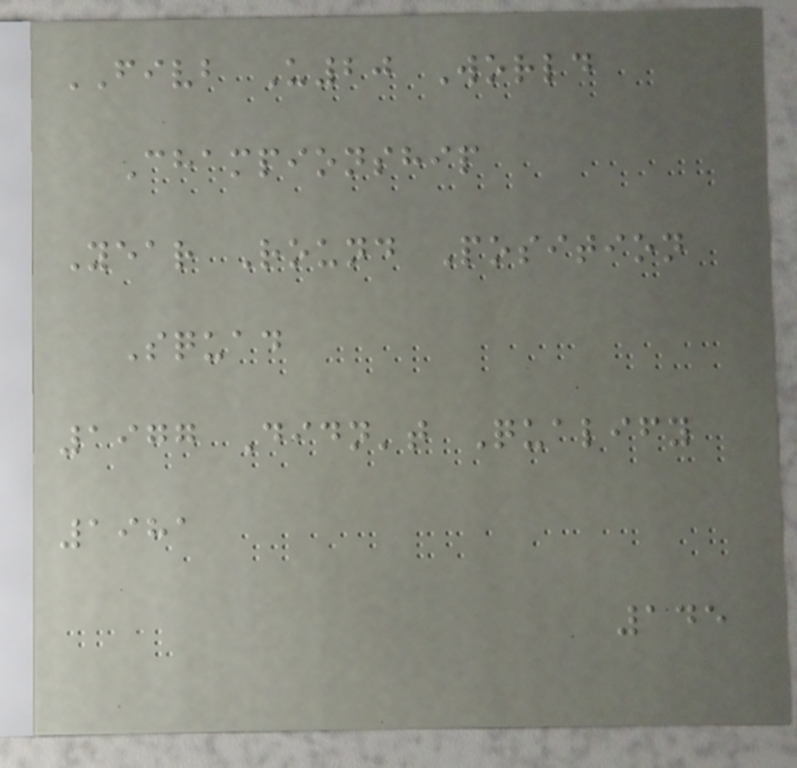FIVB U20 World
Championship
Year Round Position
Squad
1977 Didn't Qualify
1981
145
